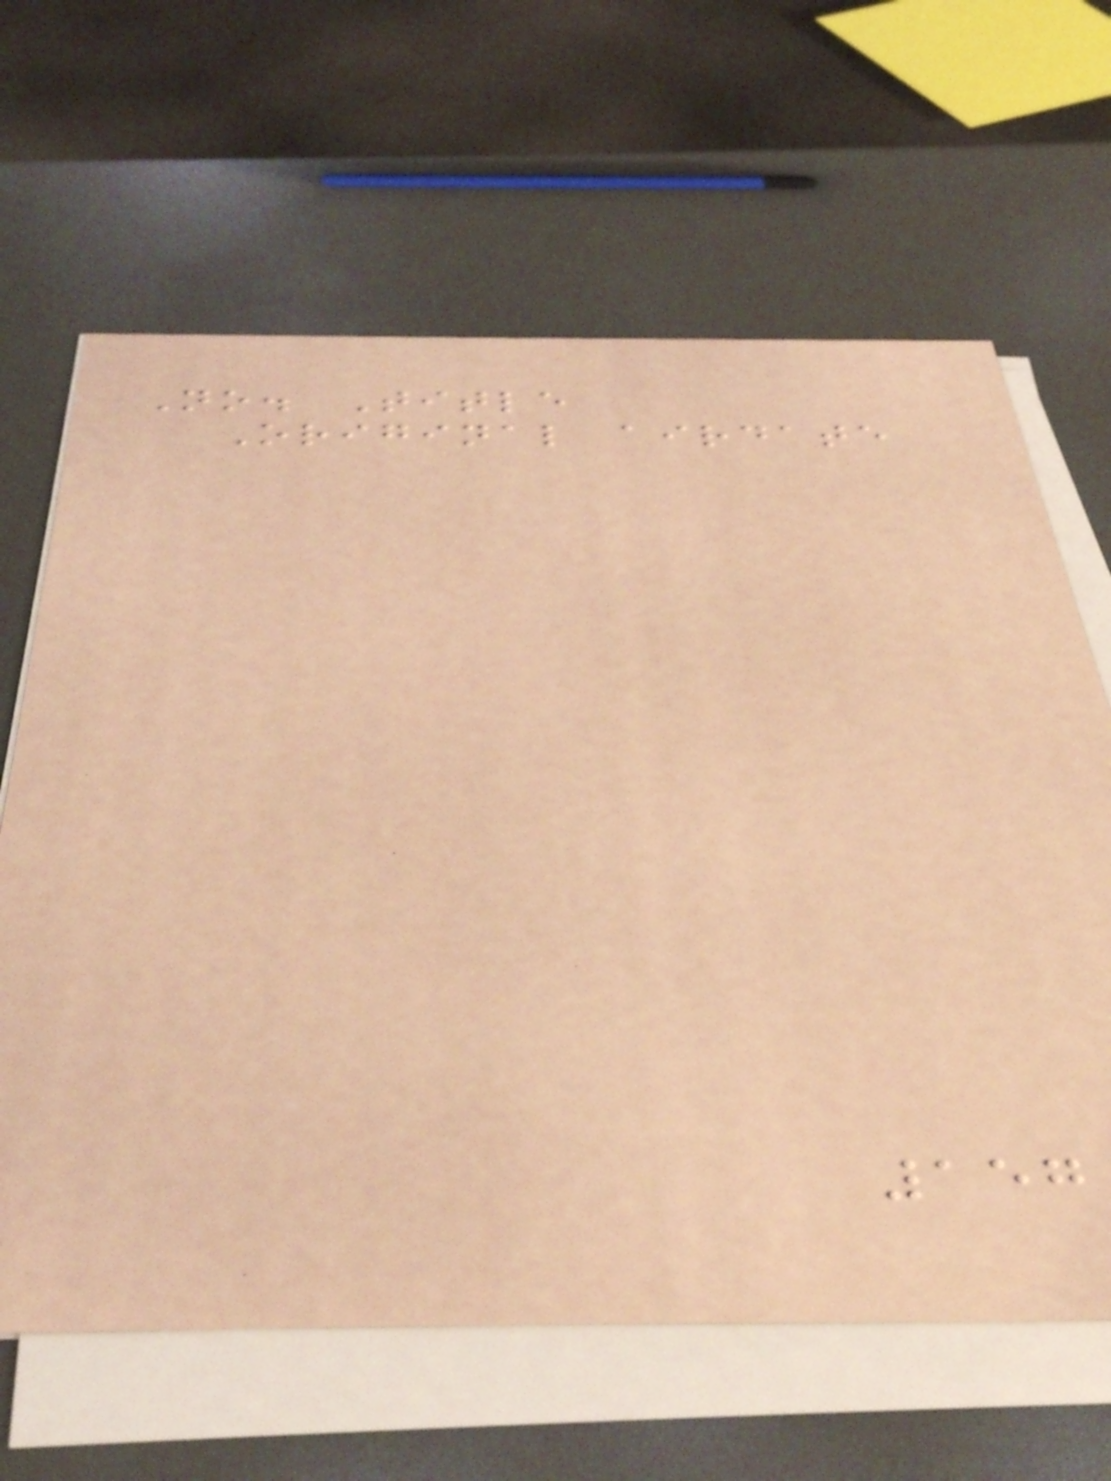No. Title
Original airdate
157
